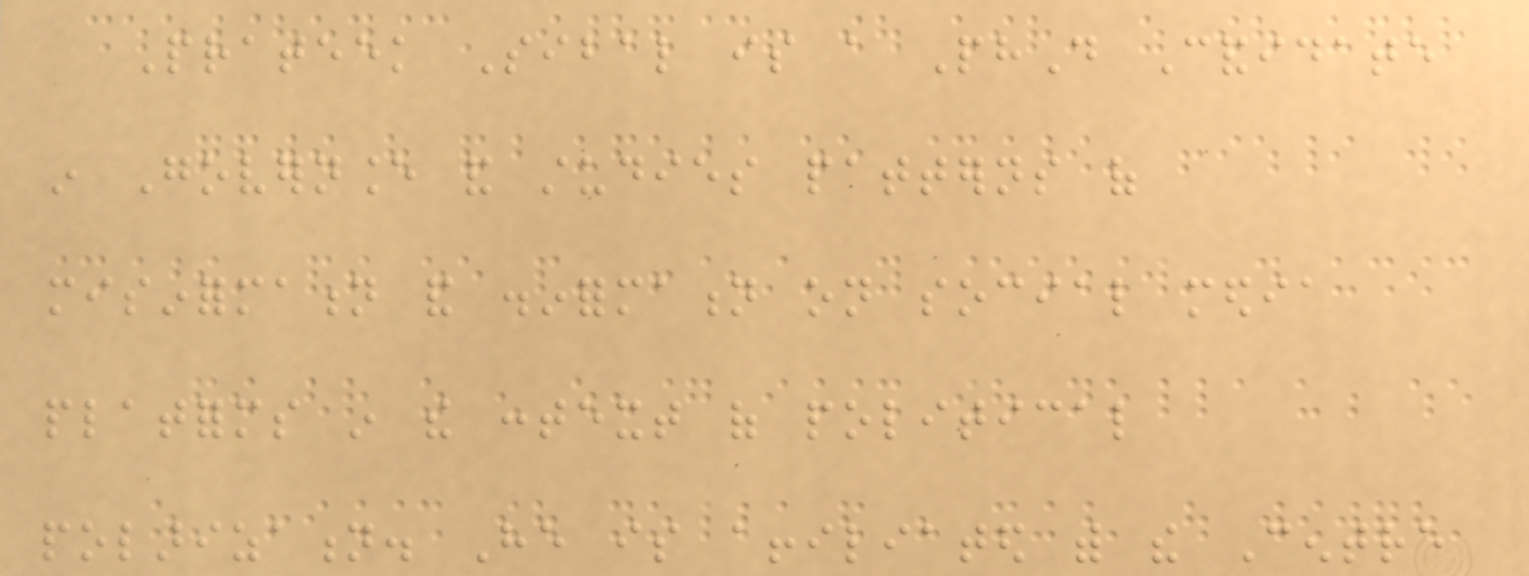Prateek Sibal is a PhD Candidate
in Governance and studies patterns of
misinformation and disinformation on social media
platforms in the context of political
polarization. He is affiliated with the Centre
